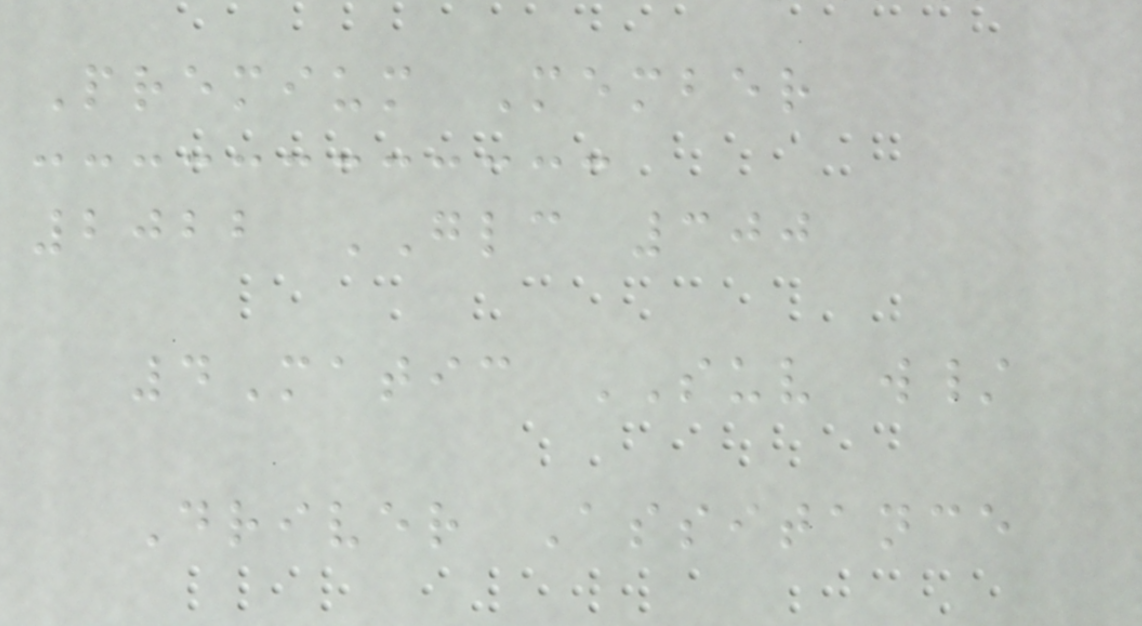Premium Member
2022 GLC 300
4Matic SUV w/
Driver Assitance
